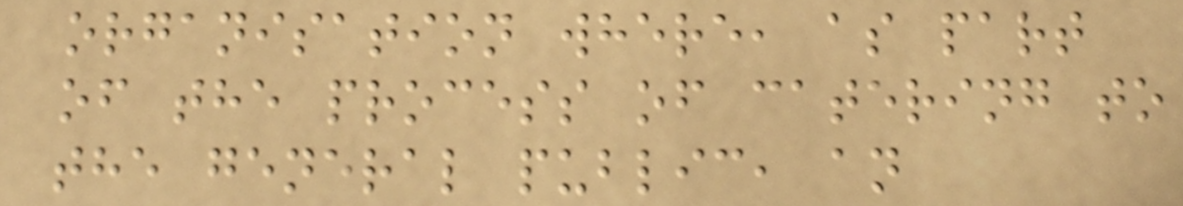organisation where, as part
of the process of catering to
the general public, an
